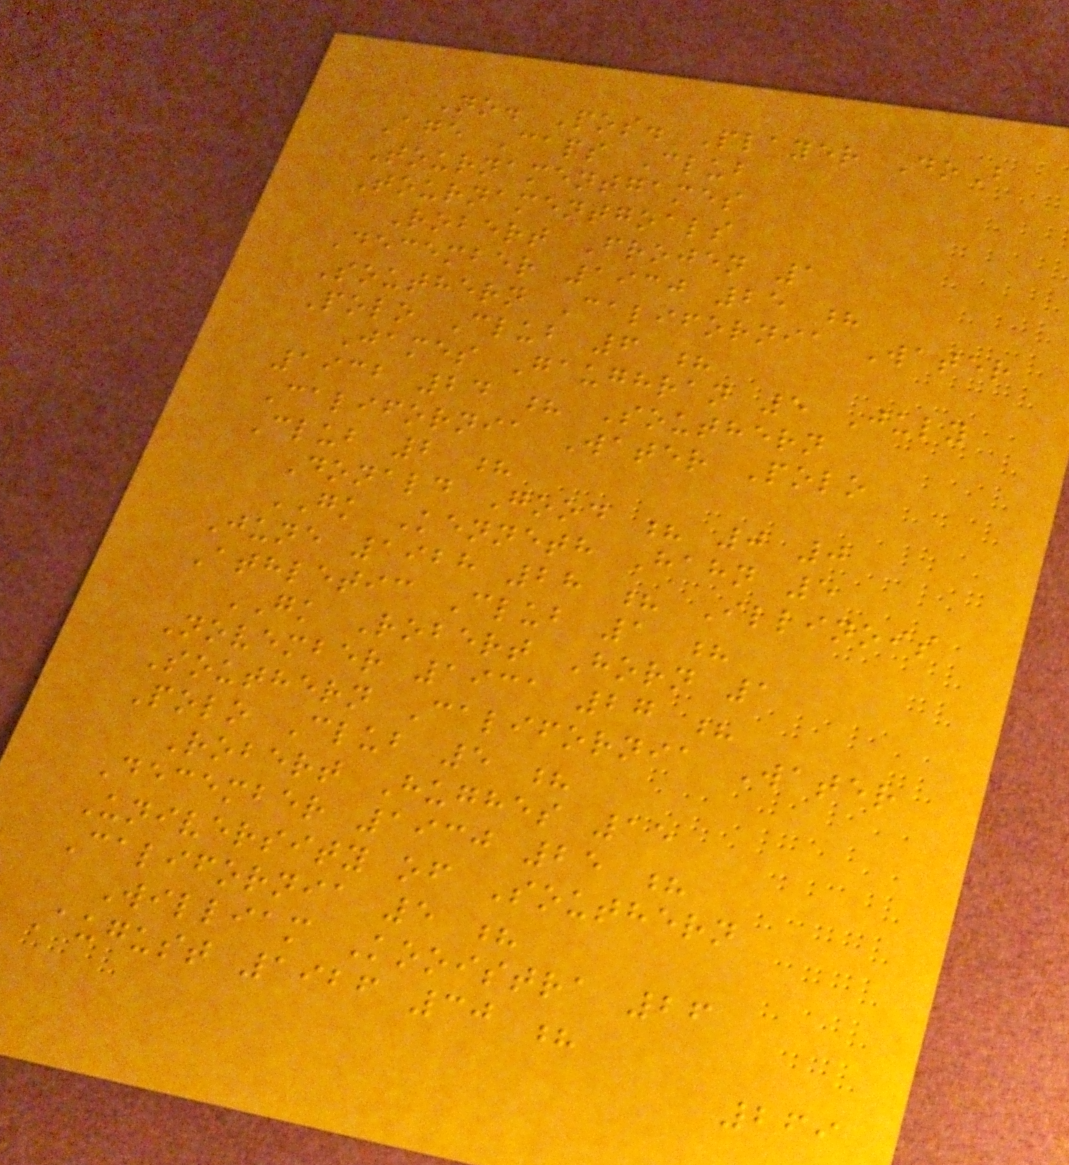No. Pos. Player DoB
Age Caps Club
Tournamentgames
Tournamentgoals
Robert Frojen 1
December 1930 25 ?
Southern California Water
Polo Club 6 ?
James Gaughran 5 July
1932 24 ? Southern
California Water Polo
Club 2 ?
Donald Good ? 0 0
GK Kenneth Hahn 5
June 1928 28 ? Illinois
Athletic Club 1 ?
GK Robert Horn 1
November 1931 27 ?
Southern California Water
Polo Club 5 ?
Robert Hughes 15
December 1930 25 ?
University of Southern
California 5 ?
William Kooistra 26
August 1926 30 ?
269
